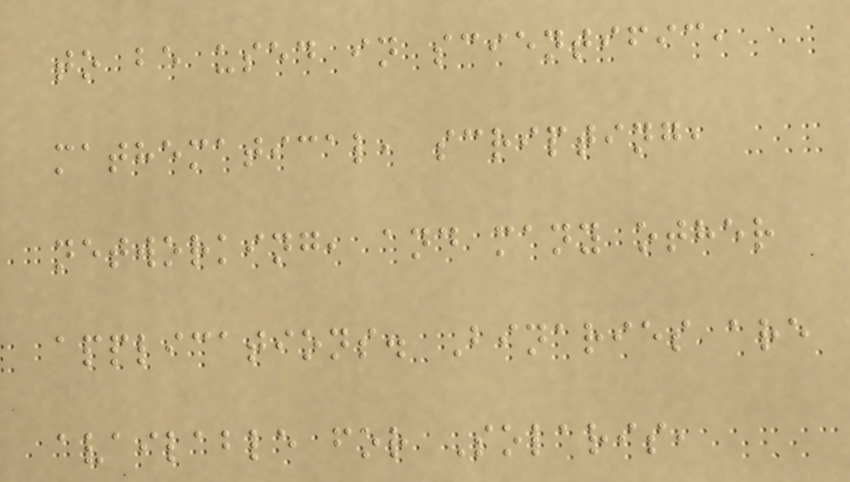to be used in scientific,
mathematical, scripting,
networking, and many other
applications. Binaries are
available for Solaris,
